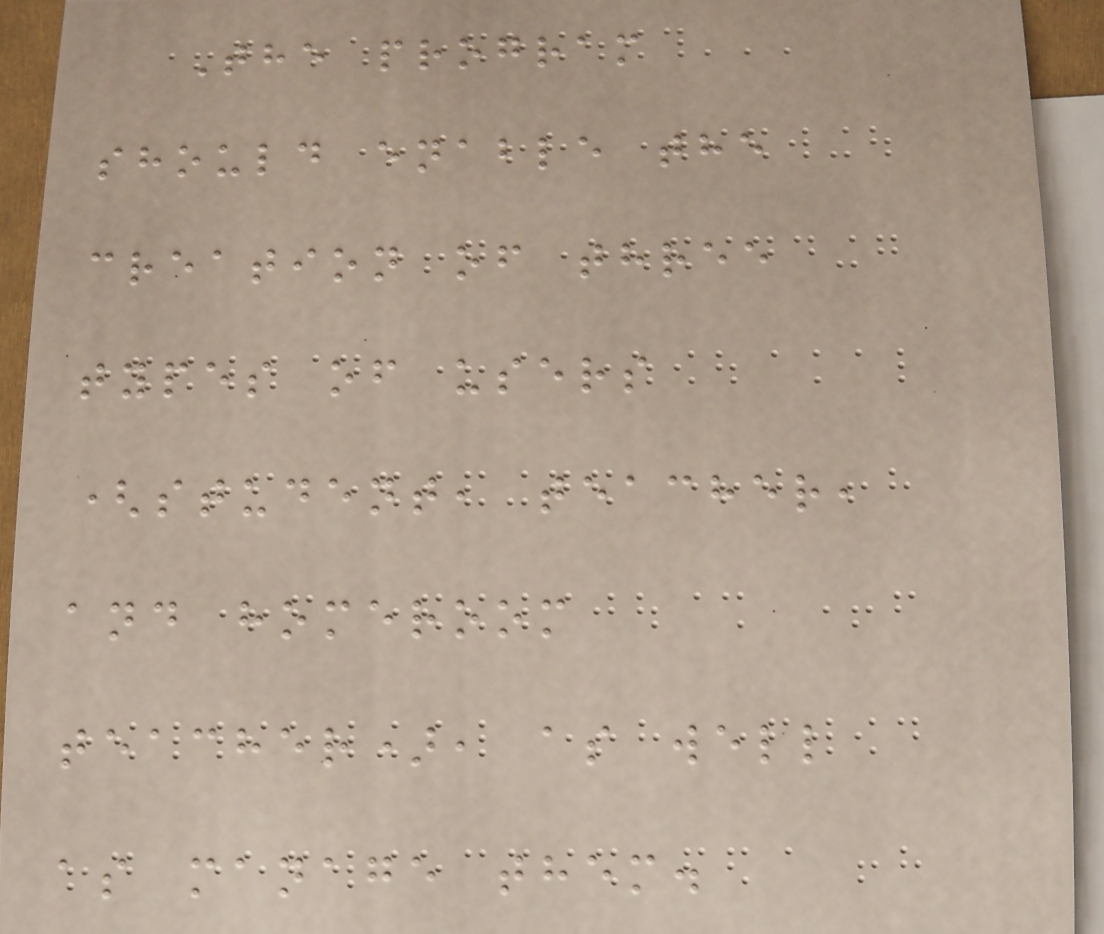The program
should enable the
creation of three
types of users
(student, teacher,
and homeroom
teacher), as well
as manage them.
